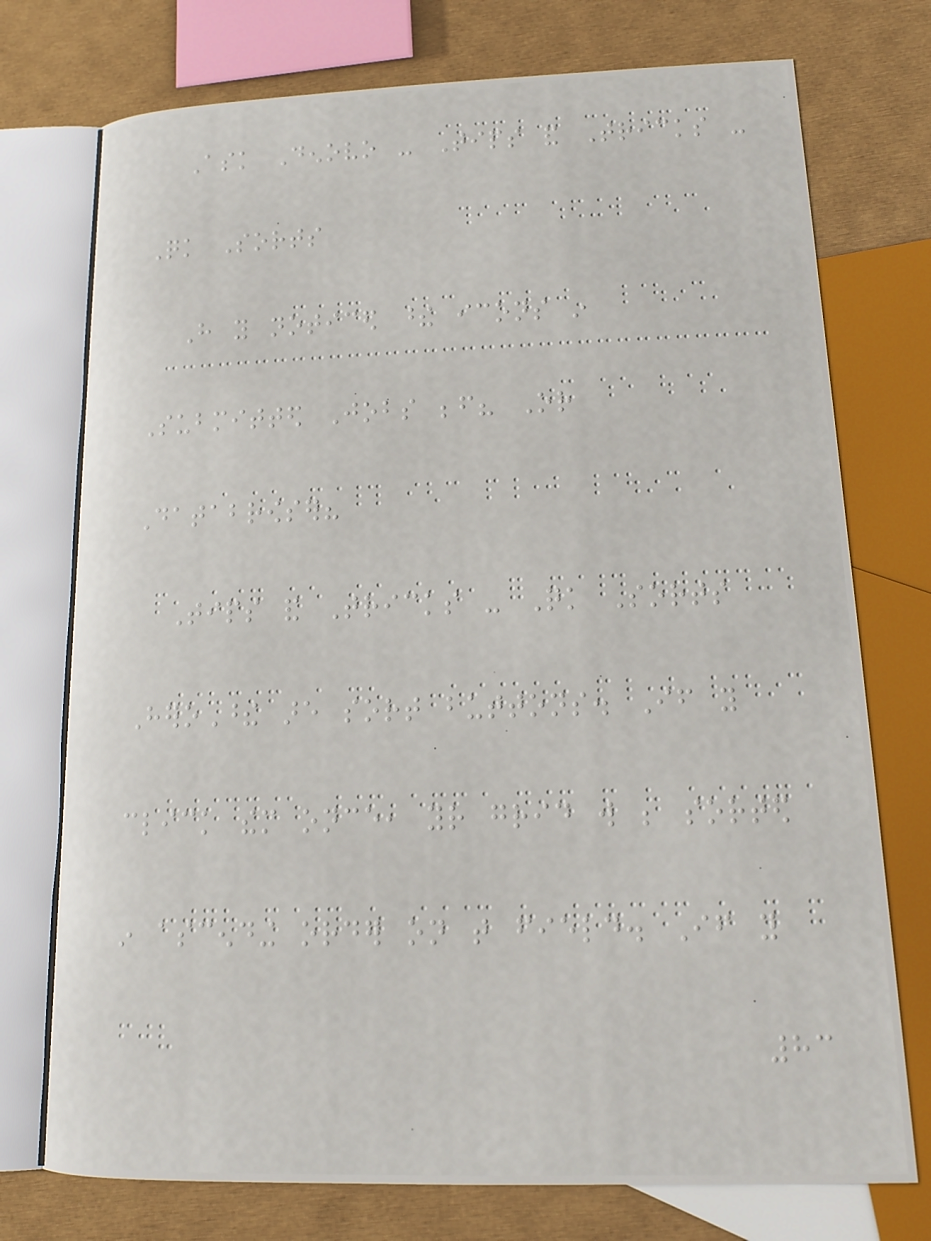Ask Denovo - Tips and Tricks -
Quick Sorts
Have you noticed these icons in
Submitted Jobs before? Or
Databrowser?
Tips and Tricks - Quick Sorts
HeroThese are sort buttons. If you
click them once, your grid will be sorted
in ascending order on that field. If you
83
